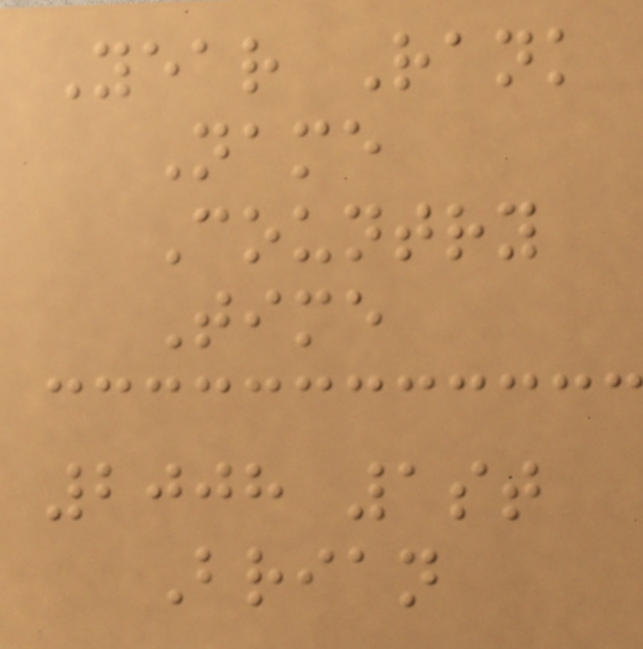Year Rank
Name
Country
Time
2008 1st
Brian
